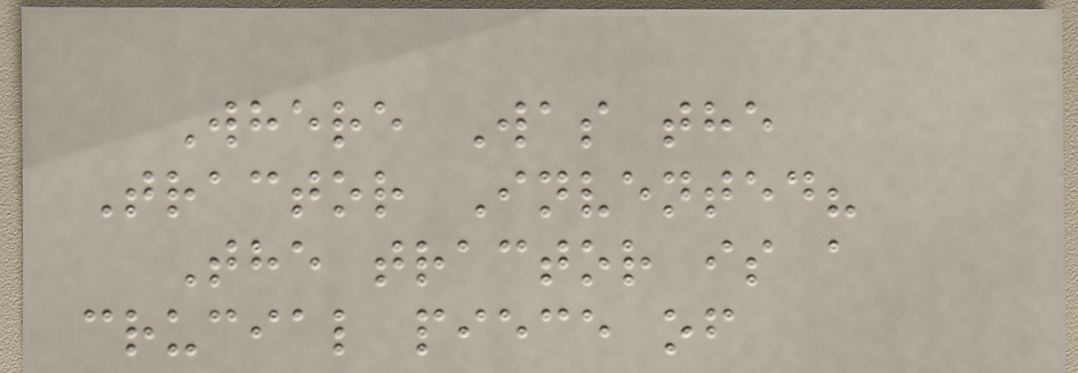Where Was the
Tractor Invented?
The tractor is a
crucial piece of
